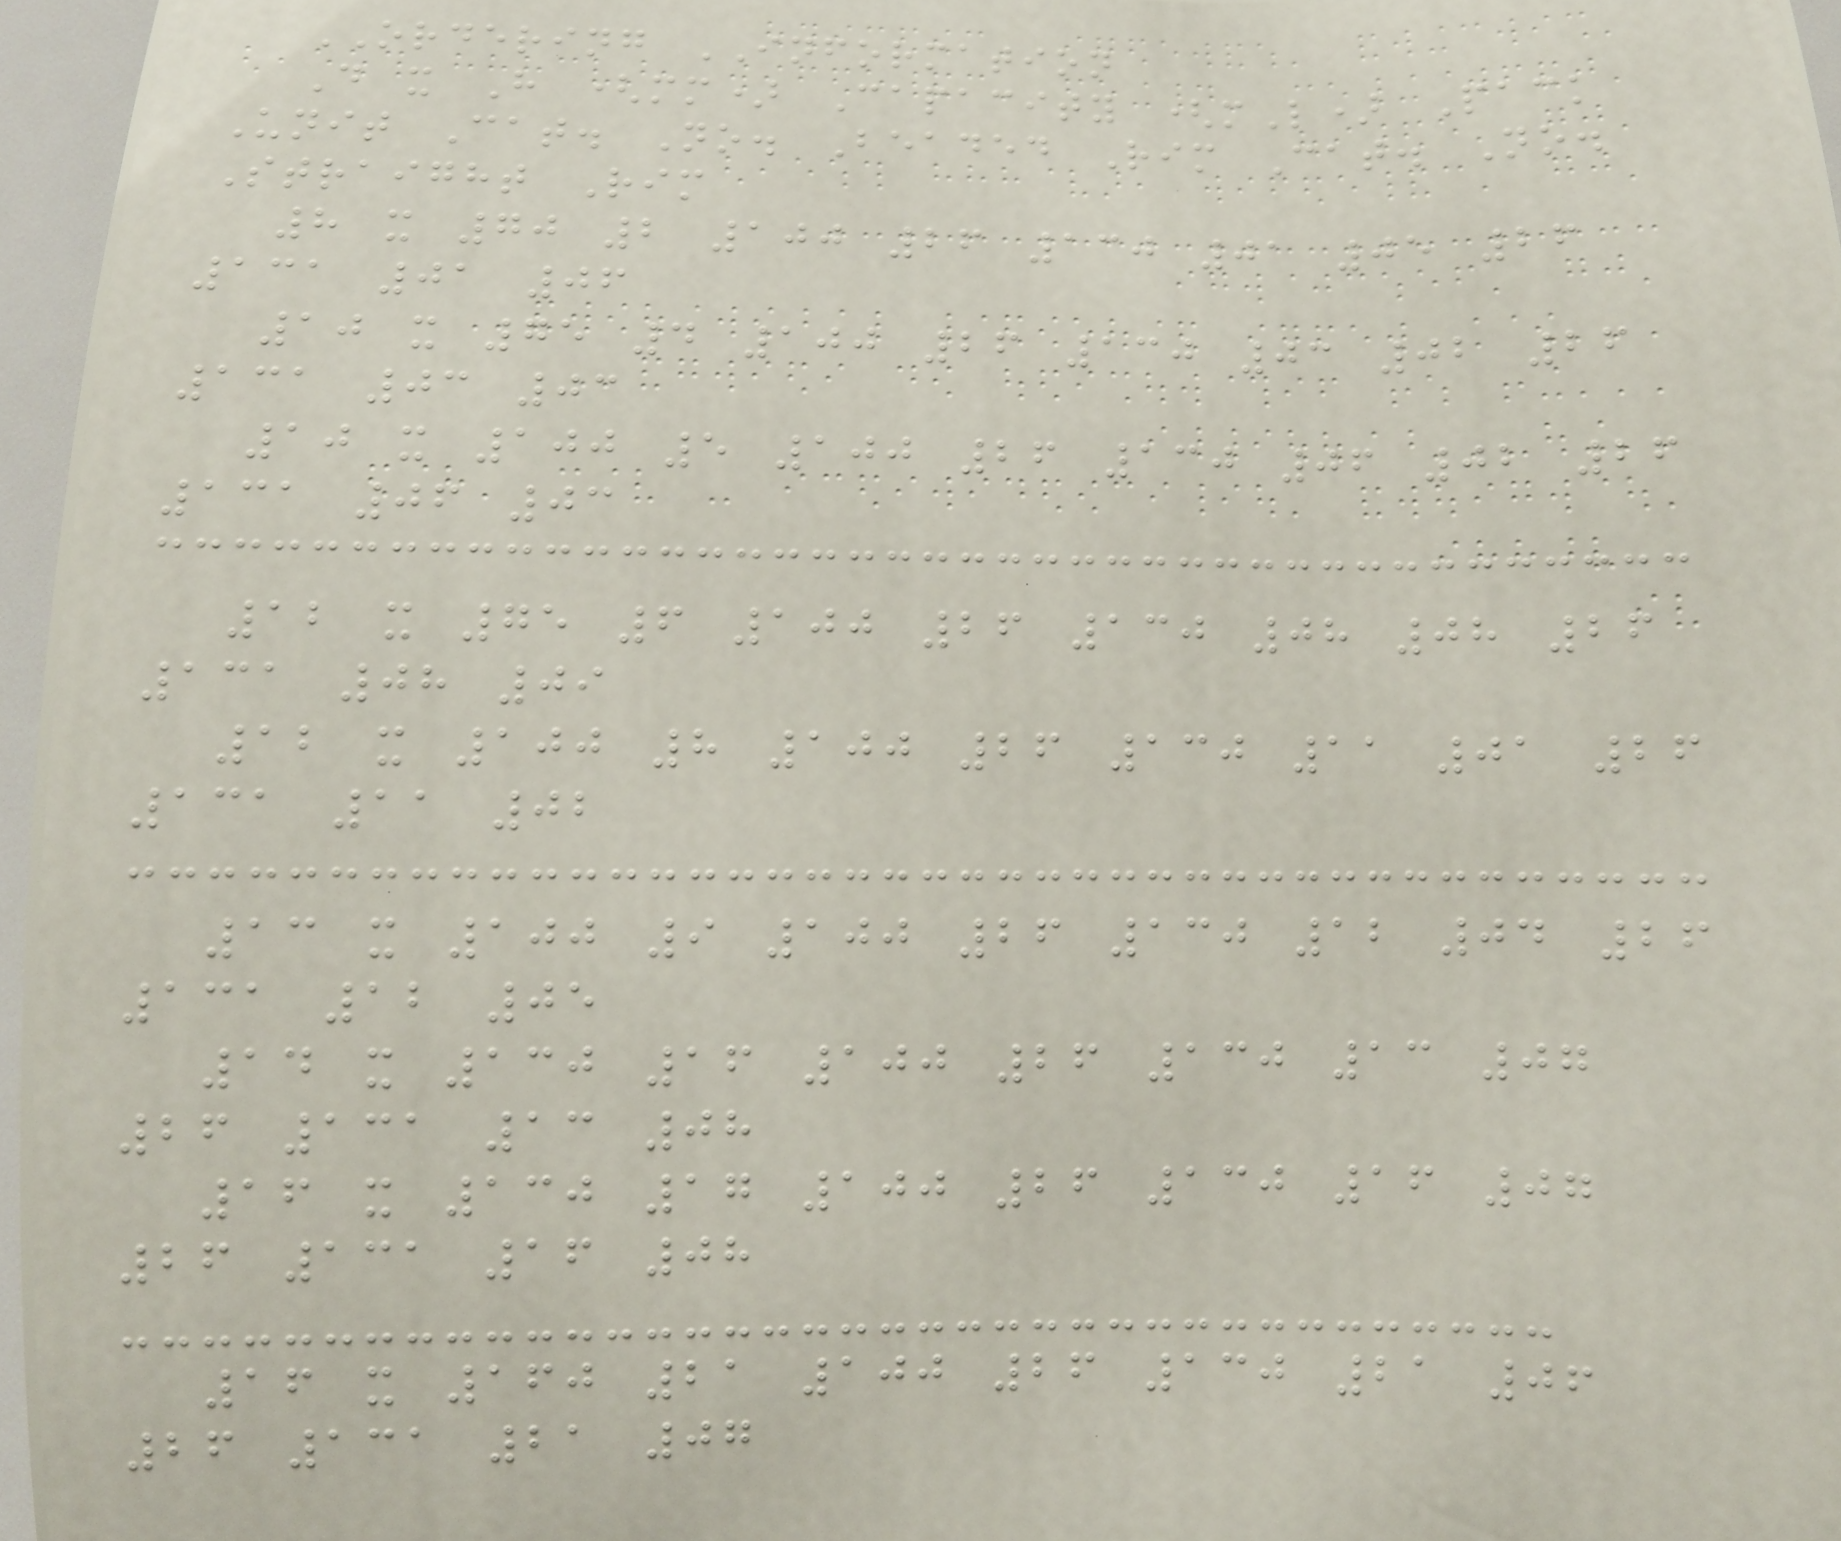ORDERING INFORMATION
D x H (mm) Capacity (mL) Pack
Unit Cat. No. Beaded Rim Cat. No.
Straight Rim
8 x 70 2 100 26 130 01 05 26
131 01 06
10 x 75 4 100 26 130 03 02 26
131 03 03
10 x 100 5 100 26 130 06 02 26
131 06 03
12 x 75 6 100 26 130 08 08 26
131 08 09
12 x 100 8 100 26 130 11 01 26
131 11 02
13 x 100 9 100 26 130 12 04 26
131 12 05
14 x 130 16 100 26 130 13 07
26 131 13 08
16 x 130 17 100 26 130 16 07
26 131 16 08
16 x 160 21 100 26 130 21 06
26 131 21 07
